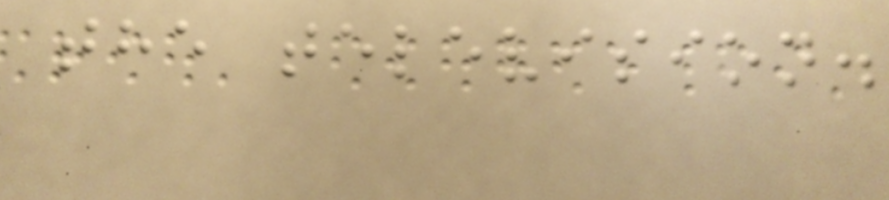the television.
